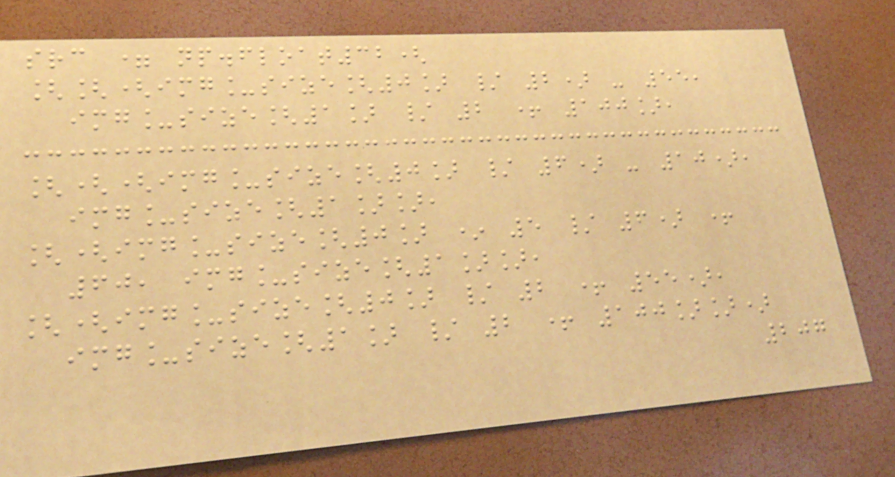src = np.float32(
[[(img_size[0] / 2) - 55,
img_size[1] / 2 + 100],
[((img_size[0] / 6) - 10),
img_size[1]],
[(img_size[0] * 5 / 6) +
60, img_size[1]],
[(img_size[0] / 2 + 55),
img_size[1] / 2 + 100]])
207
